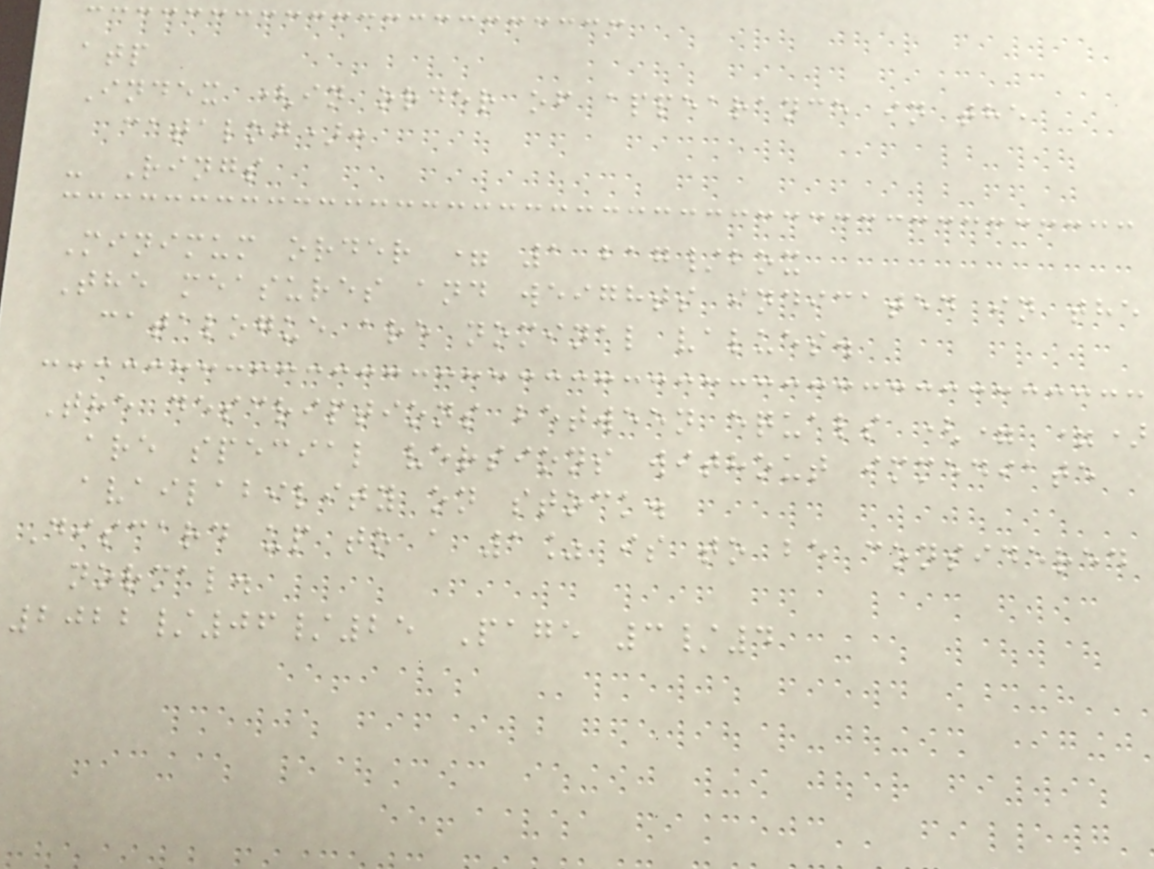atp
Index (in order of appearance in the
catalog):
- Rings
Minimum order = 1 bag/box
The measures and weights indicated in the
catalogue are nominal values.
The descriptions between equals (= =)
are special versions without immediate
availability on stock.
Discard up to a 1% is to be considered
normal.
2022/06/25 Page 3/4
